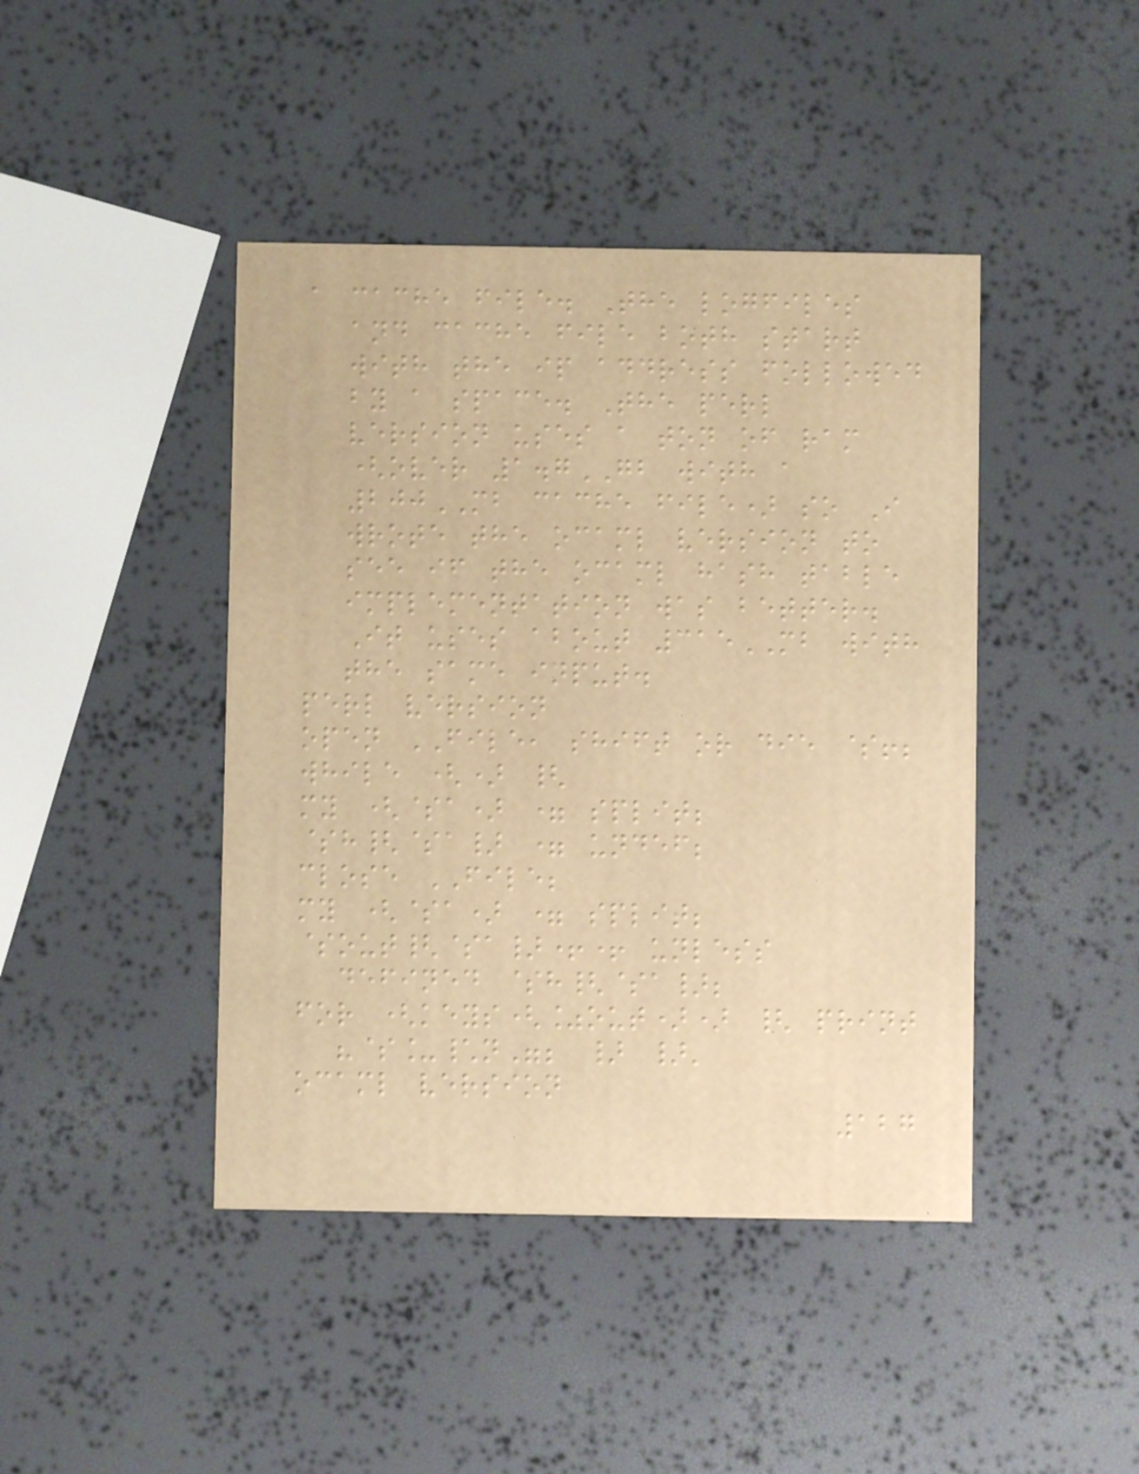a cache file. The logfiles
and cache file both start
with the ip address followed
by a space. The perl
version uses a ton of ram
(over 1.7GB with a
200MB cache file) so I
wrote the ocaml version to
see if the ocaml hash table
implementation was better.
It uses about 315MB with
the same input.
perl version
open FILE, shift or die $!;
while () {
my ($a) = split;
$h{$a} = undef;
close FILE;
my ($a) = split;
$out{$a}++ unless
defined $h{$a};
for (keys(%out)) { print
"$_\n"; } }'
ocaml version
127
